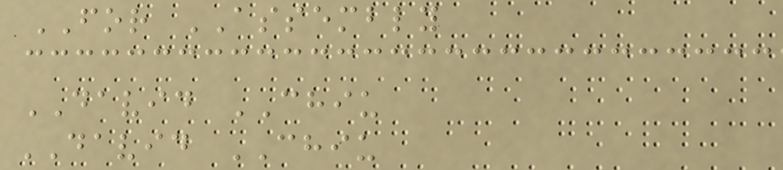FOR ASSEMBLY
DAVID CHIU
DAVID CHIU
